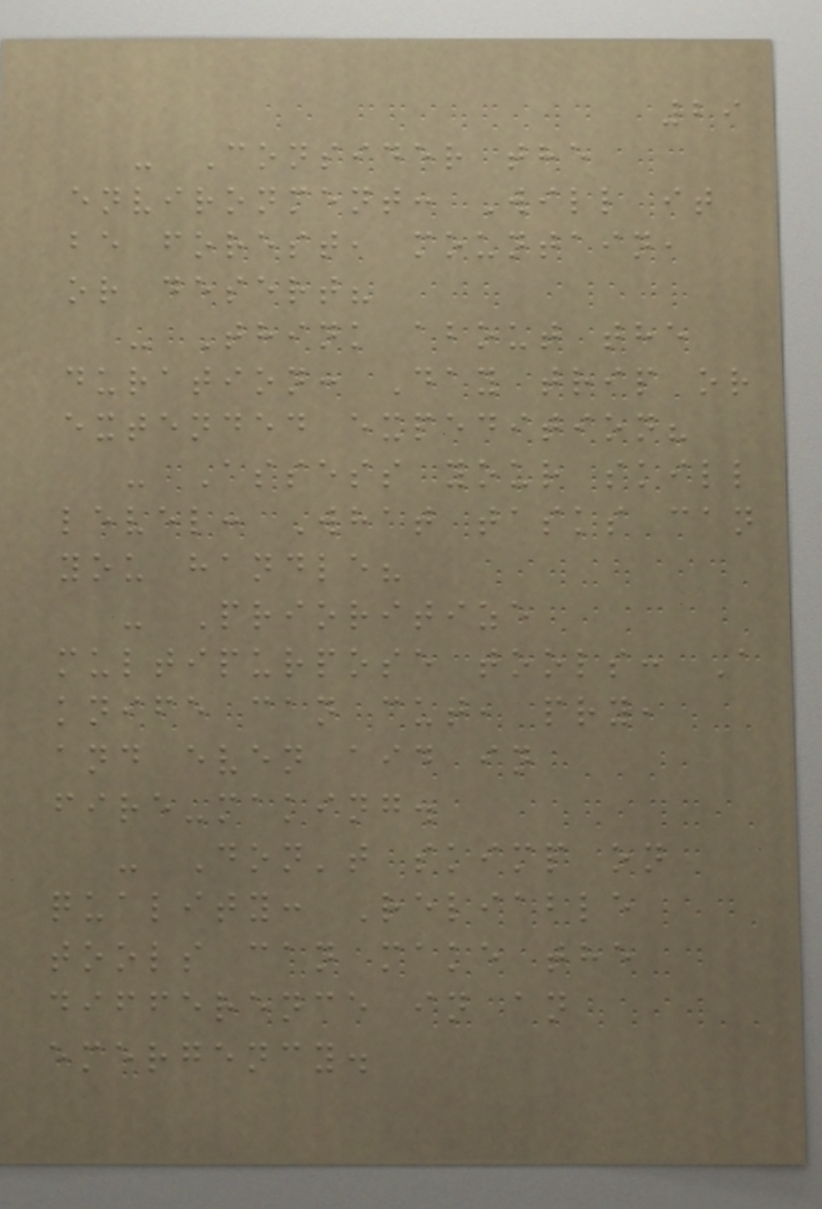29
- Consider the
environment: Will it
be forest, mountain,
or desert?
- Think about the
duration: Day trip or
extended expedition?
- Assess your skill
level: What tasks can
you handle?
- Prioritize
multipurpose tools: A
knife can cut, pry,
and even aid in
fire-making.
- Don't skimp on
quality: Reliable
tools can make the
difference in an
emergency.
